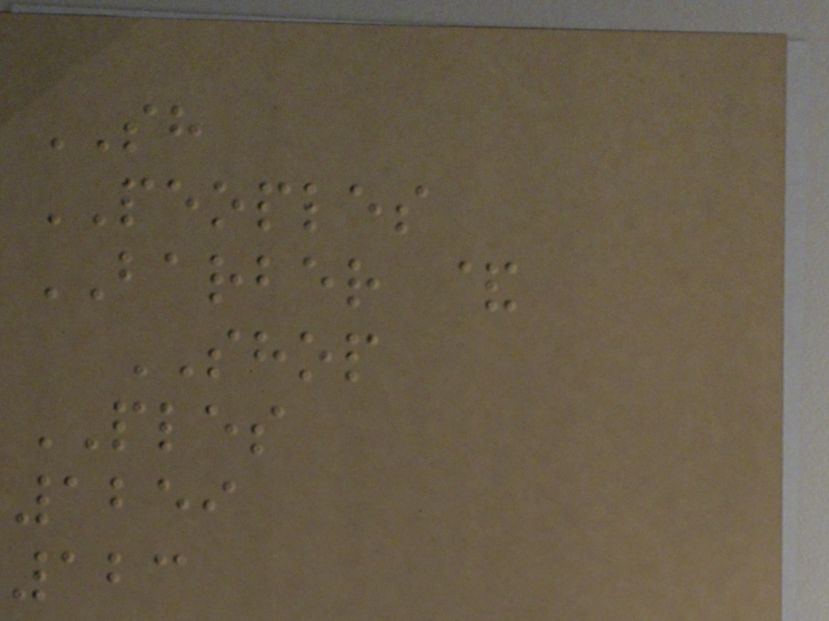SH
PEOPLES
BARBER &
SHOP
PLES
1259
123
